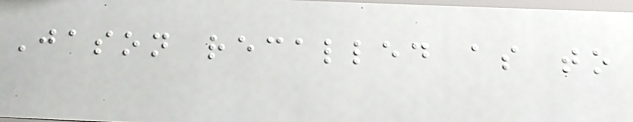Jason recalled as to
